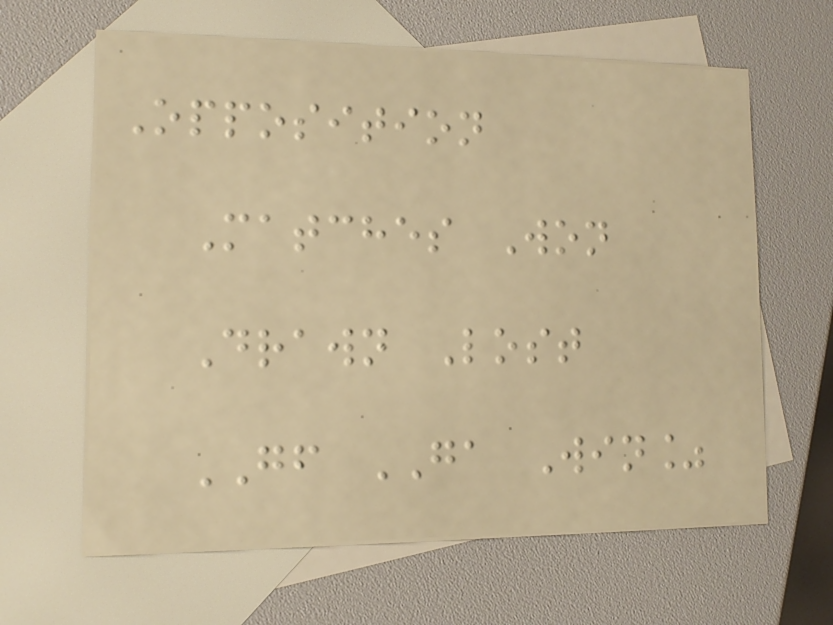Opposition
Matches Won
Drawn Lost
GF GA Win%
